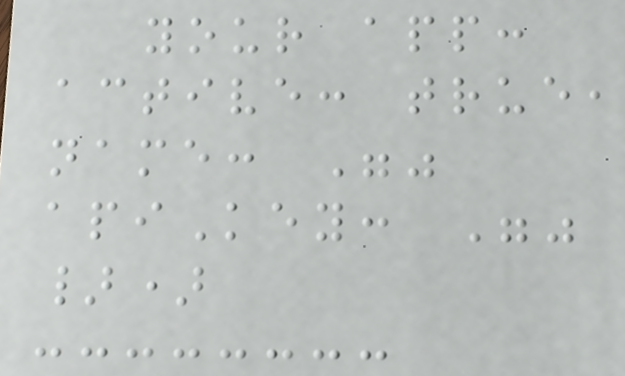your app:
active: true,
name: ""
apiKey: ""
})
